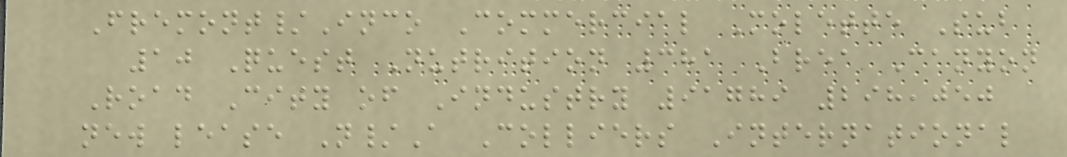Fremont/Inco Commercial Molette Sub
10 Quest Nutrition 381 Brea Canyon
Road City of Industry 91789 298,050
new lease N/A Colliers International
